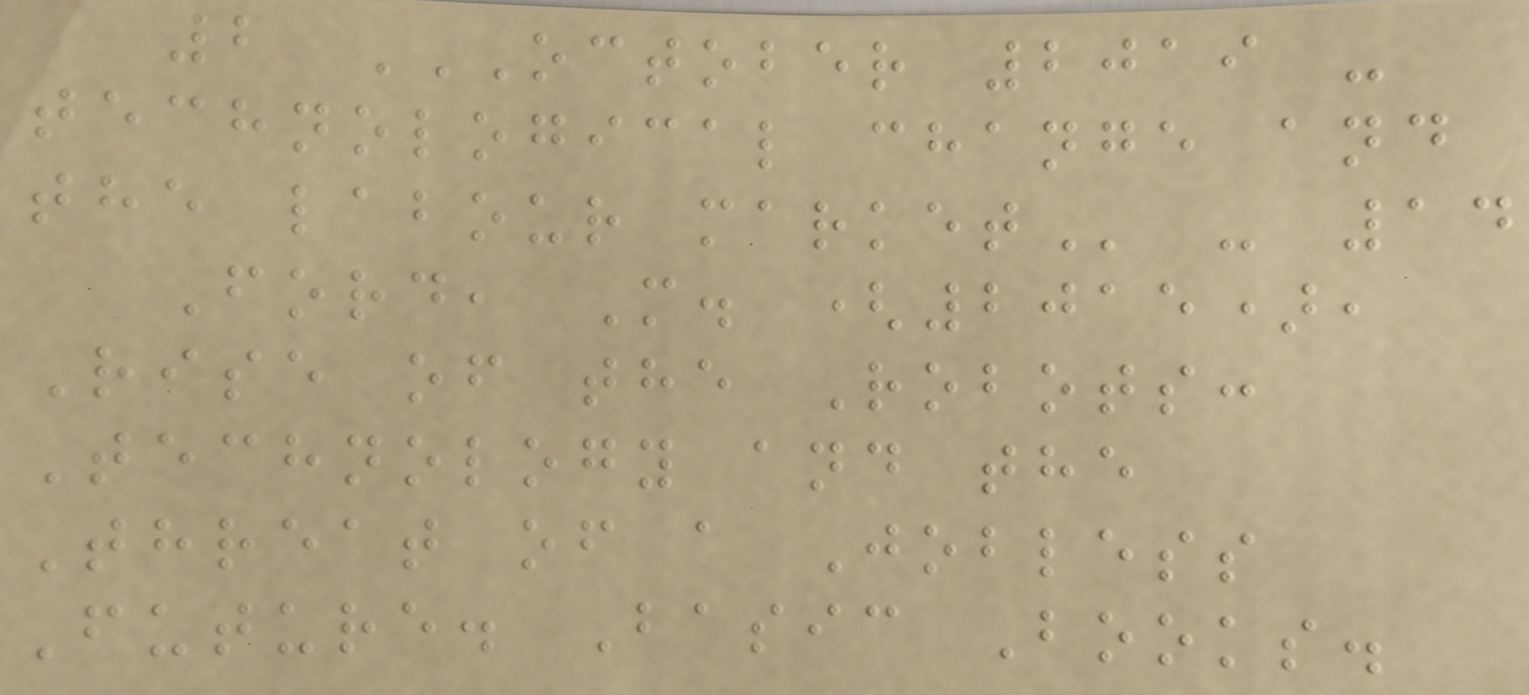2 OCTOBER 2019 -
TECHNOLOGICAL CHANGE AND
THE LABOUR MARKET - 14
Ford, M. (2015),
Rise of the Robots:
Technology and the
Threat of a Jobless
Future. Basic Books.
